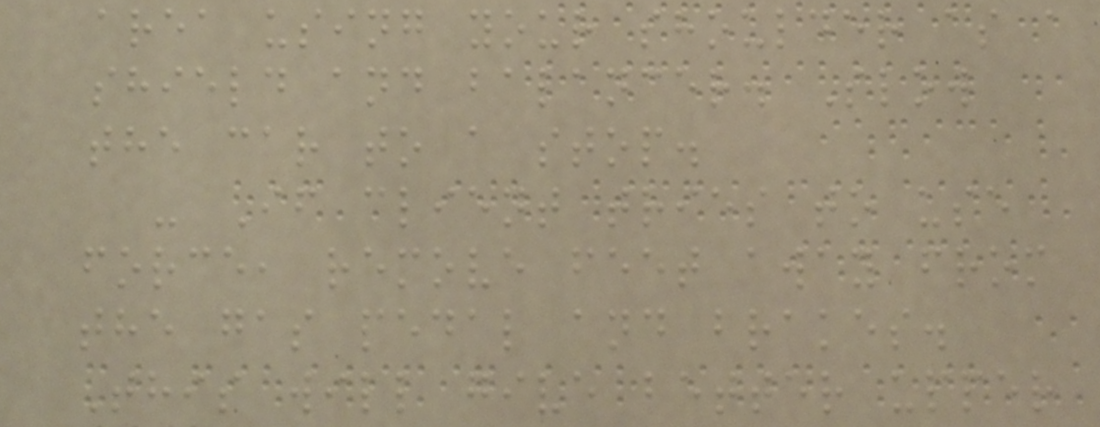area using your shoulder as a
shield and balancer. Slow
the car to a stop.
- If client tries to use
force, remove feet away from
the gas pedal and brakes.
This will give better upper
